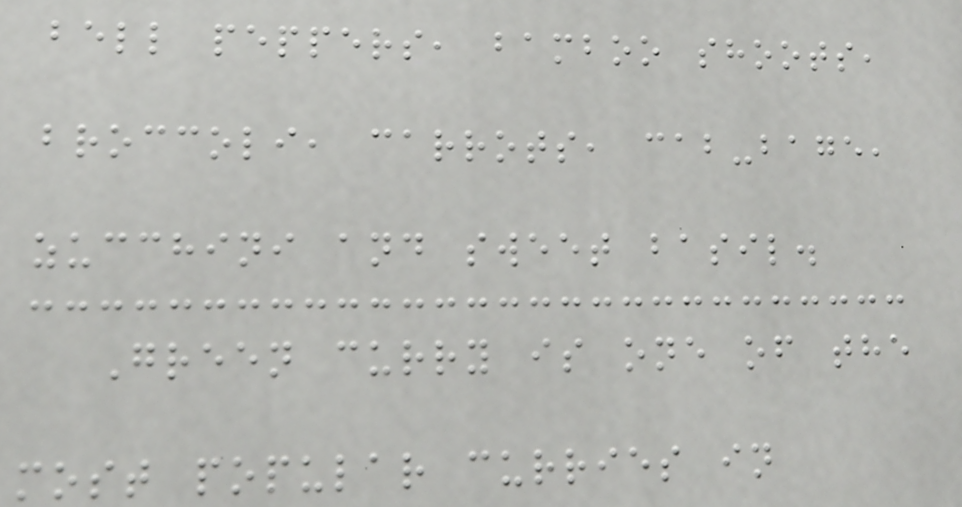bell peppers, bamboo shoots,
broccoli, carrots, cab-bage,
zucchini and sweet basil.
Green curry is one of the
most popular curries in
